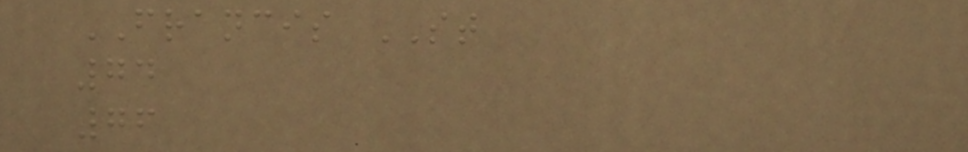FRANCIS ST
74
76
